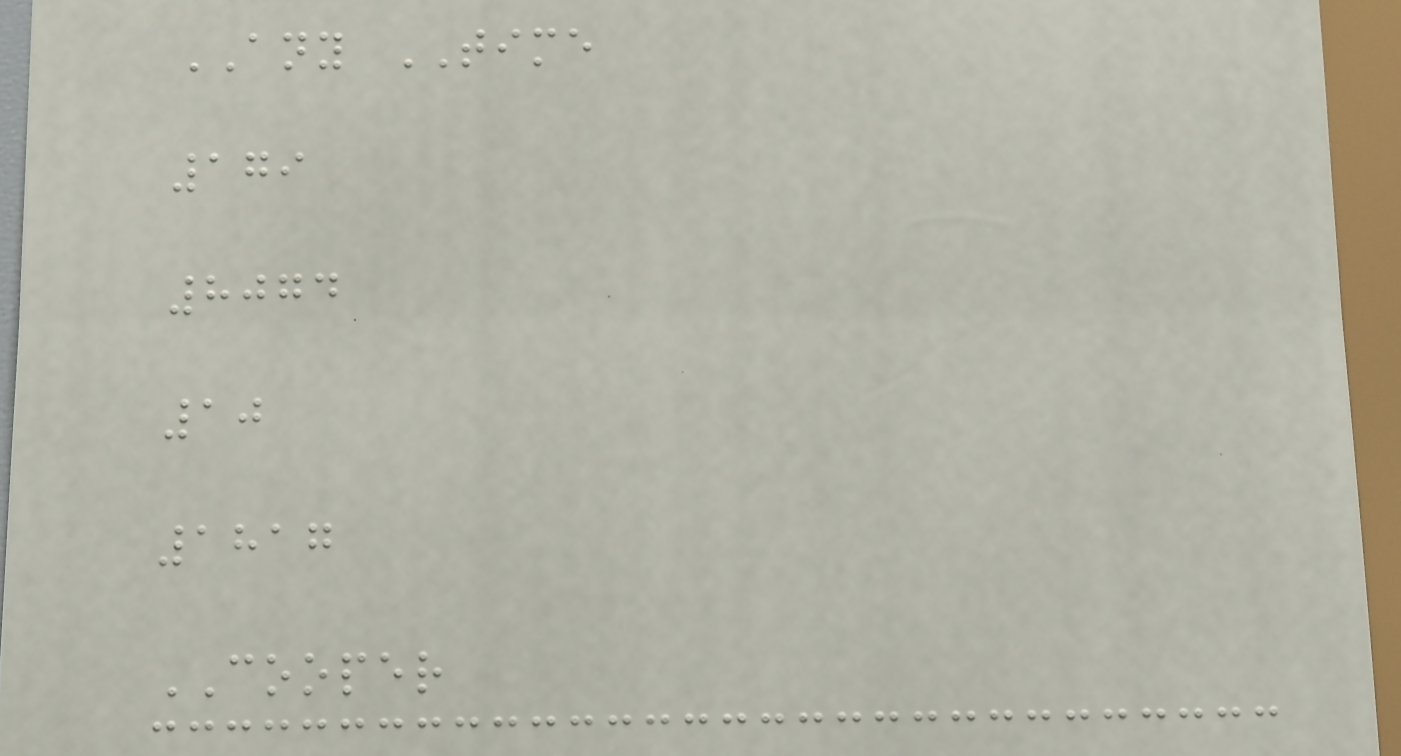ANY TIME
179
8074
10
1817
COOPER
